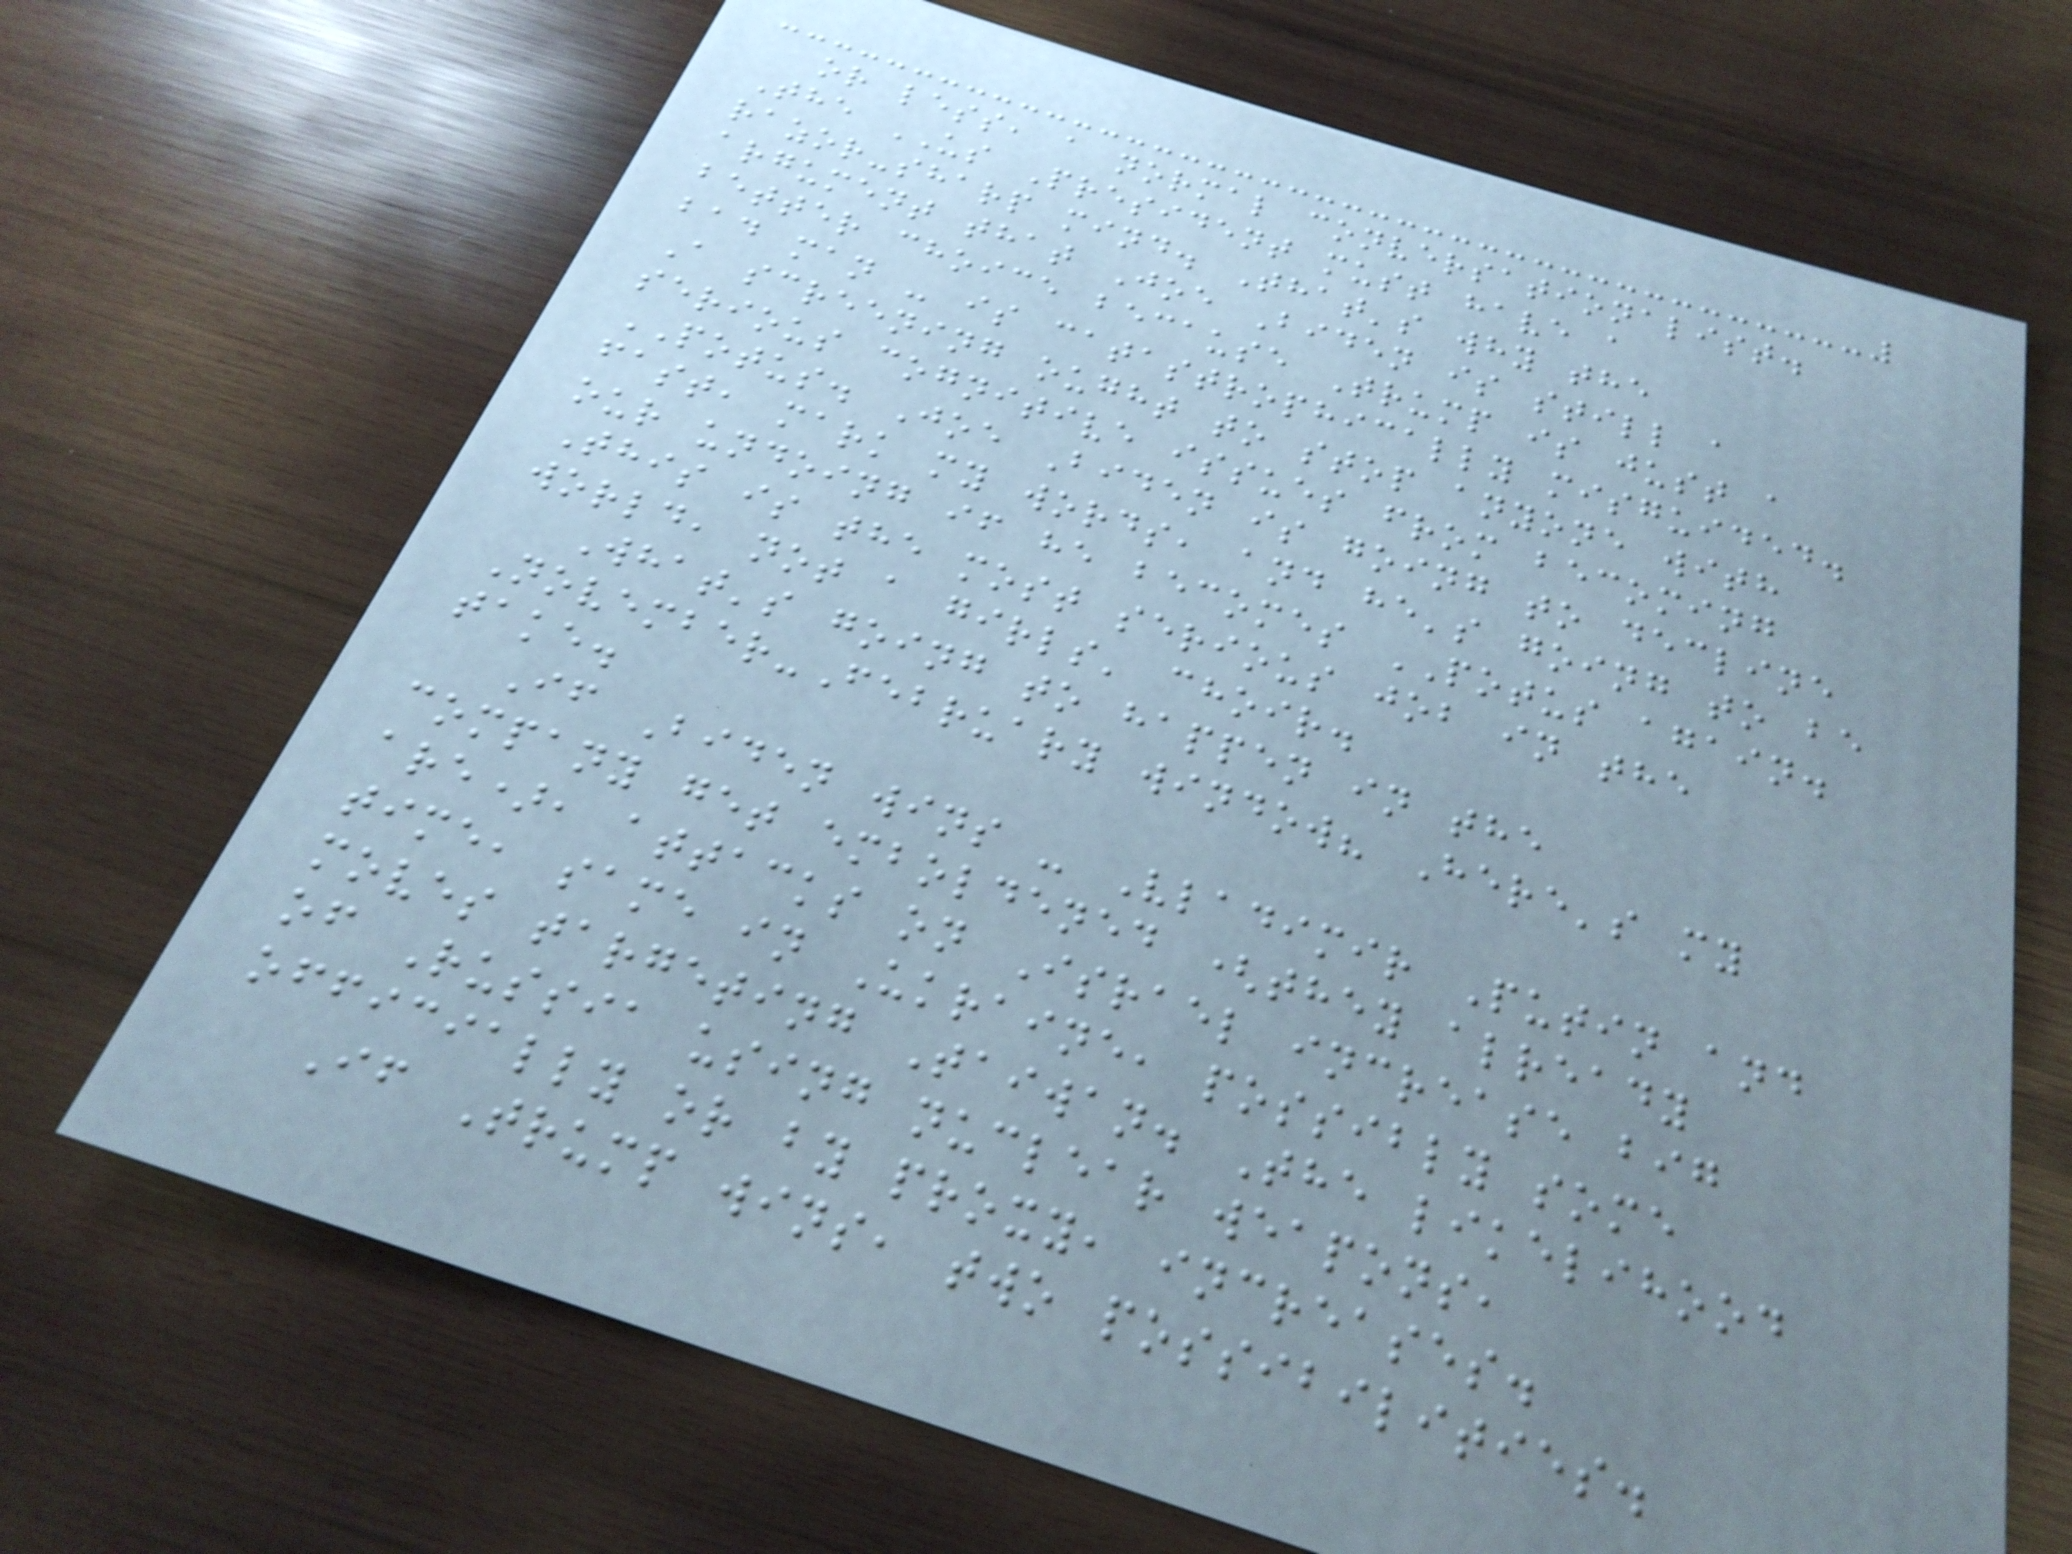or less, a normal conversationalist.
The US President must have a
razor-sharp mind. That's why the
argument that Joe Biden is still a
better choice because Trump is just a
bad man - is catastrophically misguided.
A screening ought to stop anyone with
serious cognitive issues from becoming
POTUS. Joe Biden is going to decline
fast, mark my words, and he's going to be
our undoing if he becomes POTUS again.
This is the most serious job in the
world, not a girls' choir.
What's going to happen in the
November-February window? Here's my
take.
If Biden wins - Vladimir Putin and
company get emboldened (they already
are), attacks on Israel increase big
time, same in Ukraine, possibly some
moves targeting Taiwan. The likelihood
of Russia using nuclear weapons,
officially or by proxy, increases.
If Trump wins, two possibilities.
